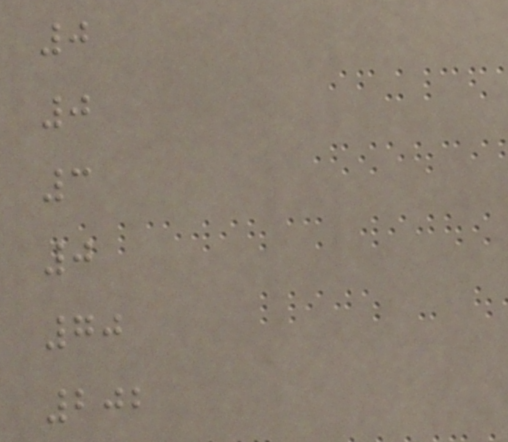0
0
3
0
70
202
